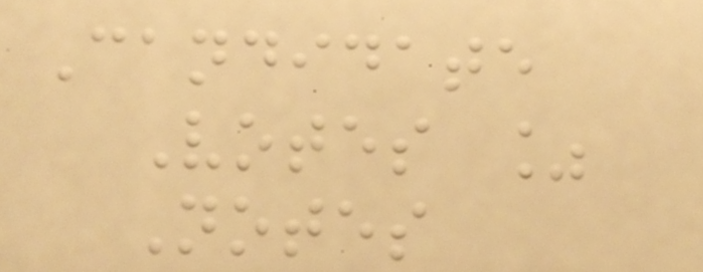Candidate
Votes %
Notes
